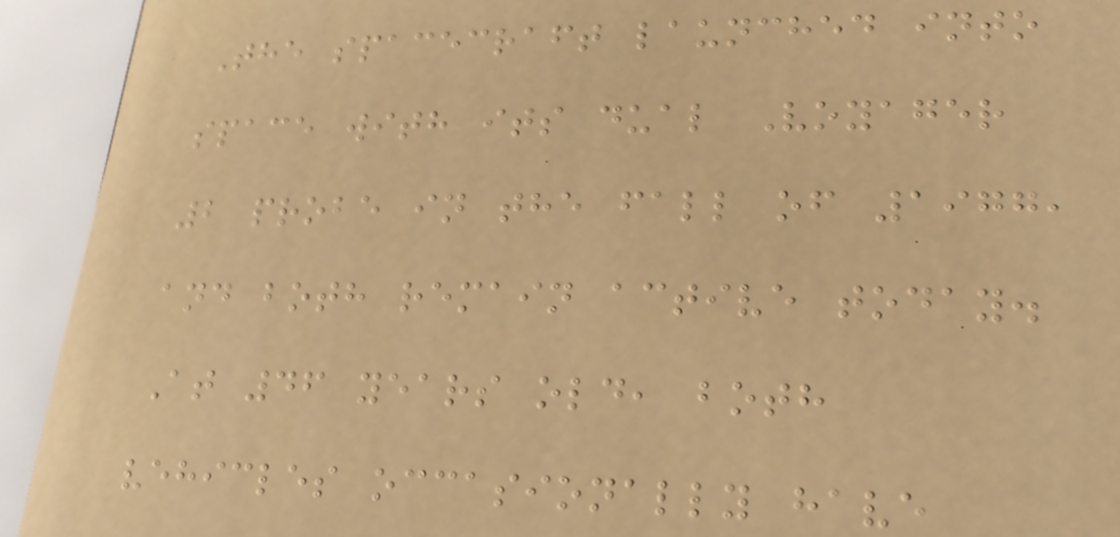The spacecraft launched into
space with its dual Voyager
2 probe in the fall of 1977,
and both remain active today.
At 46 years old, both
vehicles occasionally have
